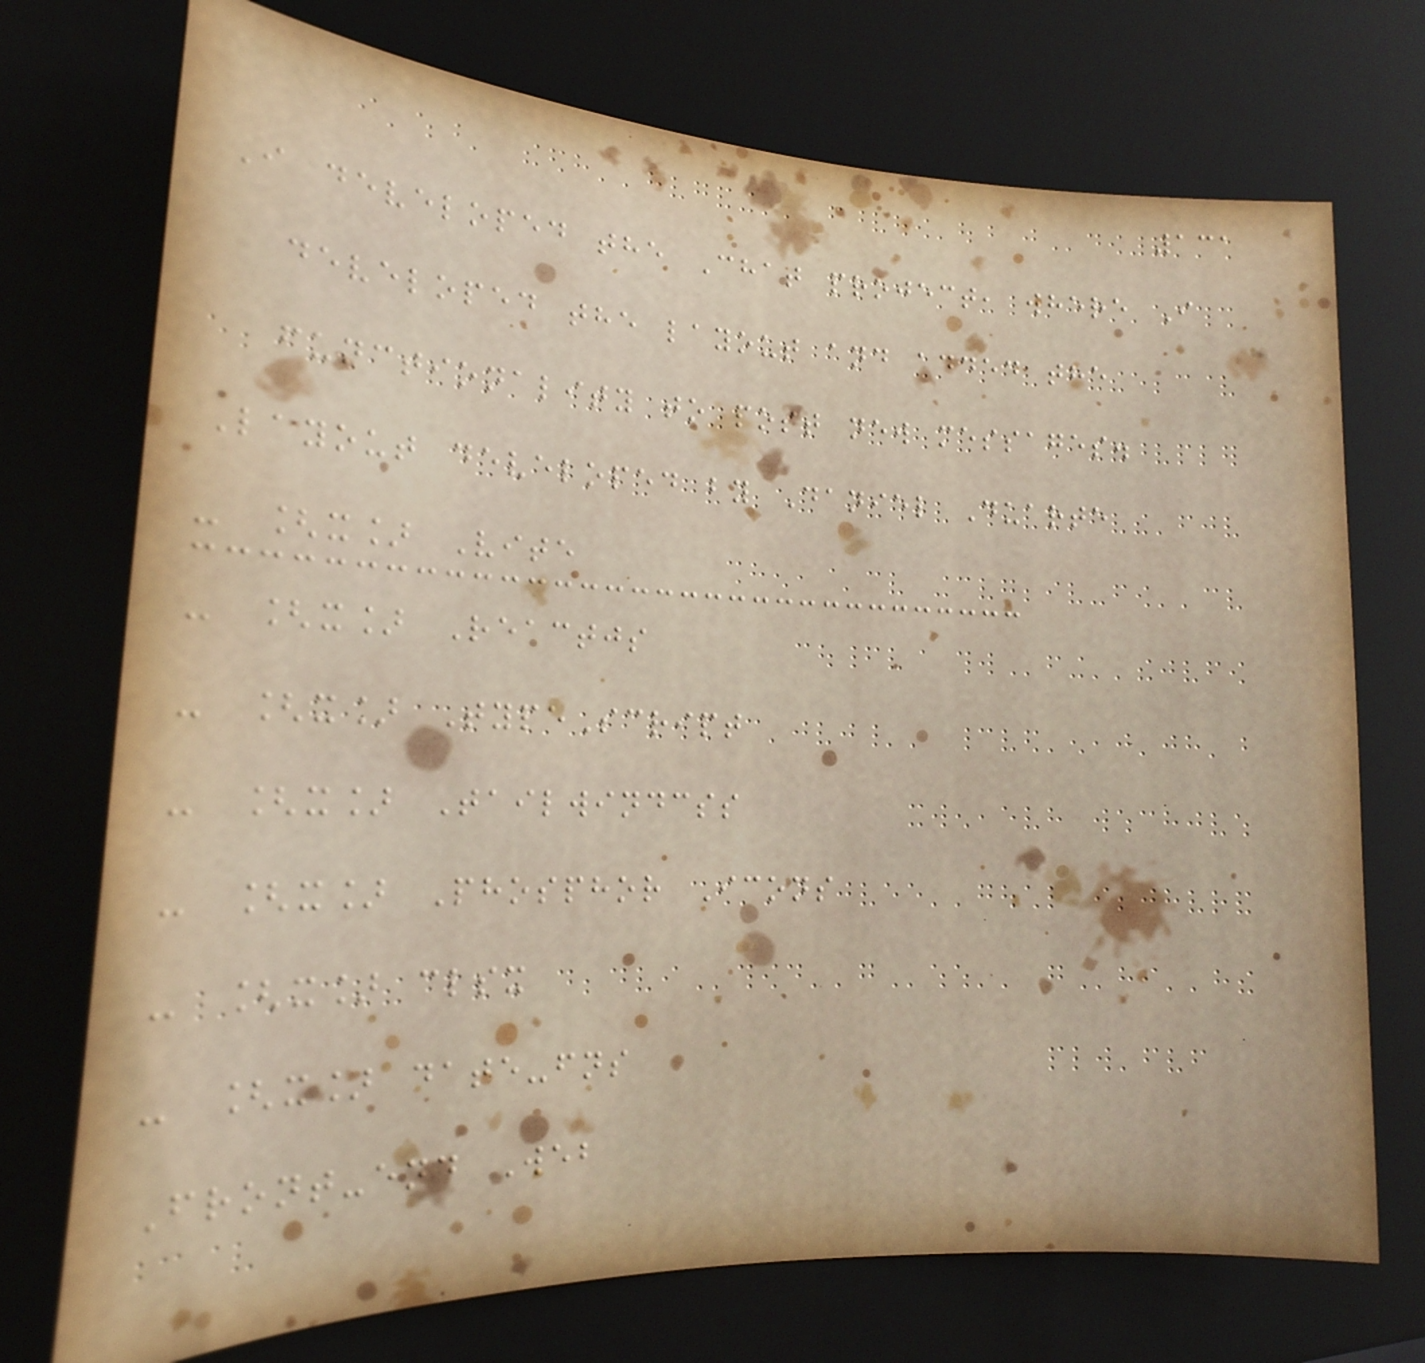131
I developed the Chat project, where I
developed the layout and added the
functionality to post new messages.
Layout developed by Daniel Duarte
- [x] Vite
- [x] Reactjs
- [x] TypeScript
- [x] Tailwindcss
- [x] Phosphor Icons
- [x] clsx
- [x] date-fns
Front-end Web
